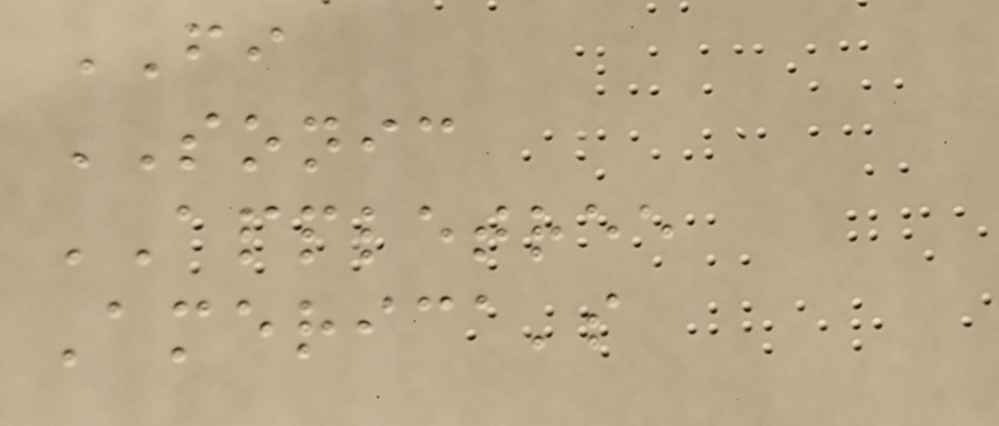FI
SONIC
APPLETREE
America's
